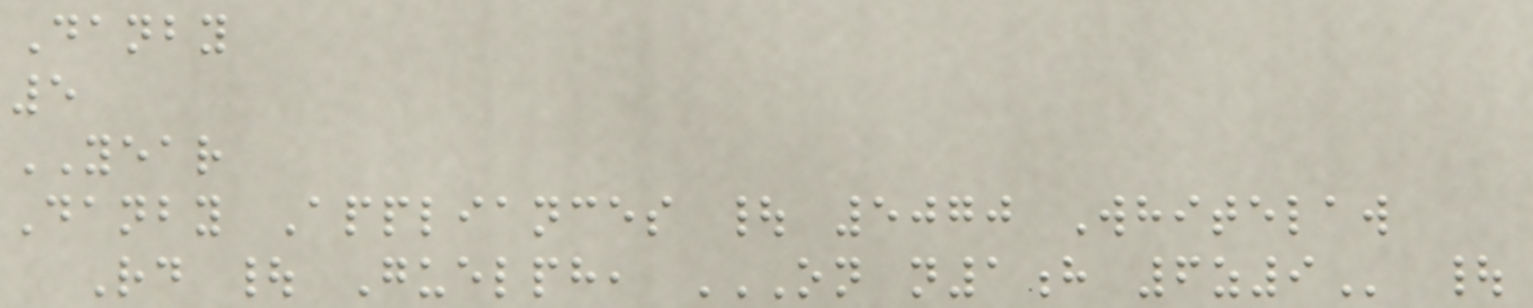Danby
5
YEAR
Danby Appliances | 5070 Whitelaw
Rd | Guelph, ON N1H 6Z9 |
